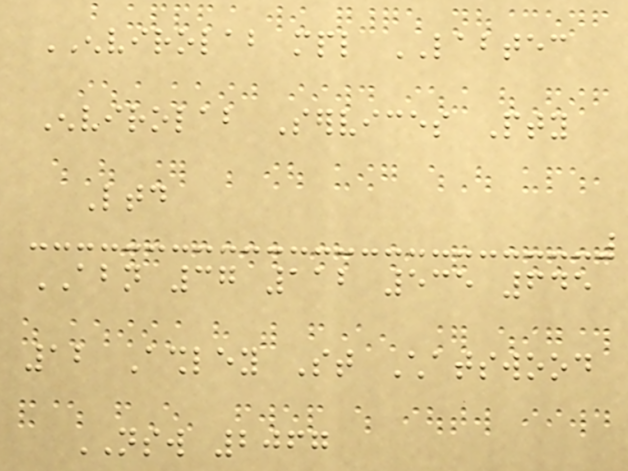ENVIROLAB mpl LABTEC
Envirolab Services Pty
Ltd
ABN 37 112 535 645
12 Ashley St Chatswood
NSW 2067
